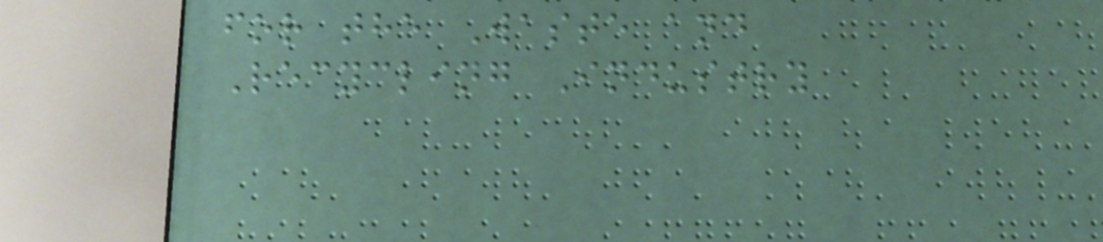for the Waste and
Recycling Industry
